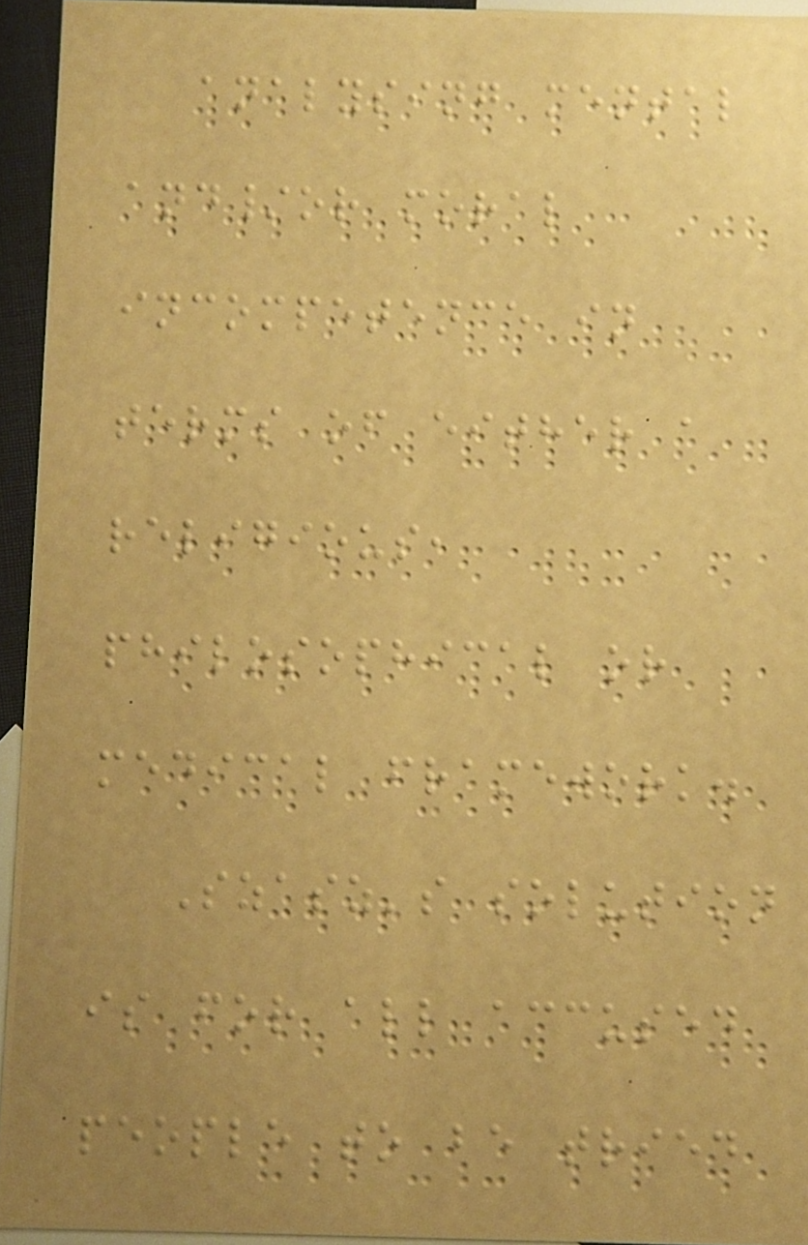analysing mental
and/or moral
incompetence in
terms of either a
religious,
philosophical or
medical framework.
Szasz's solution
is for all accused
people to be tried
